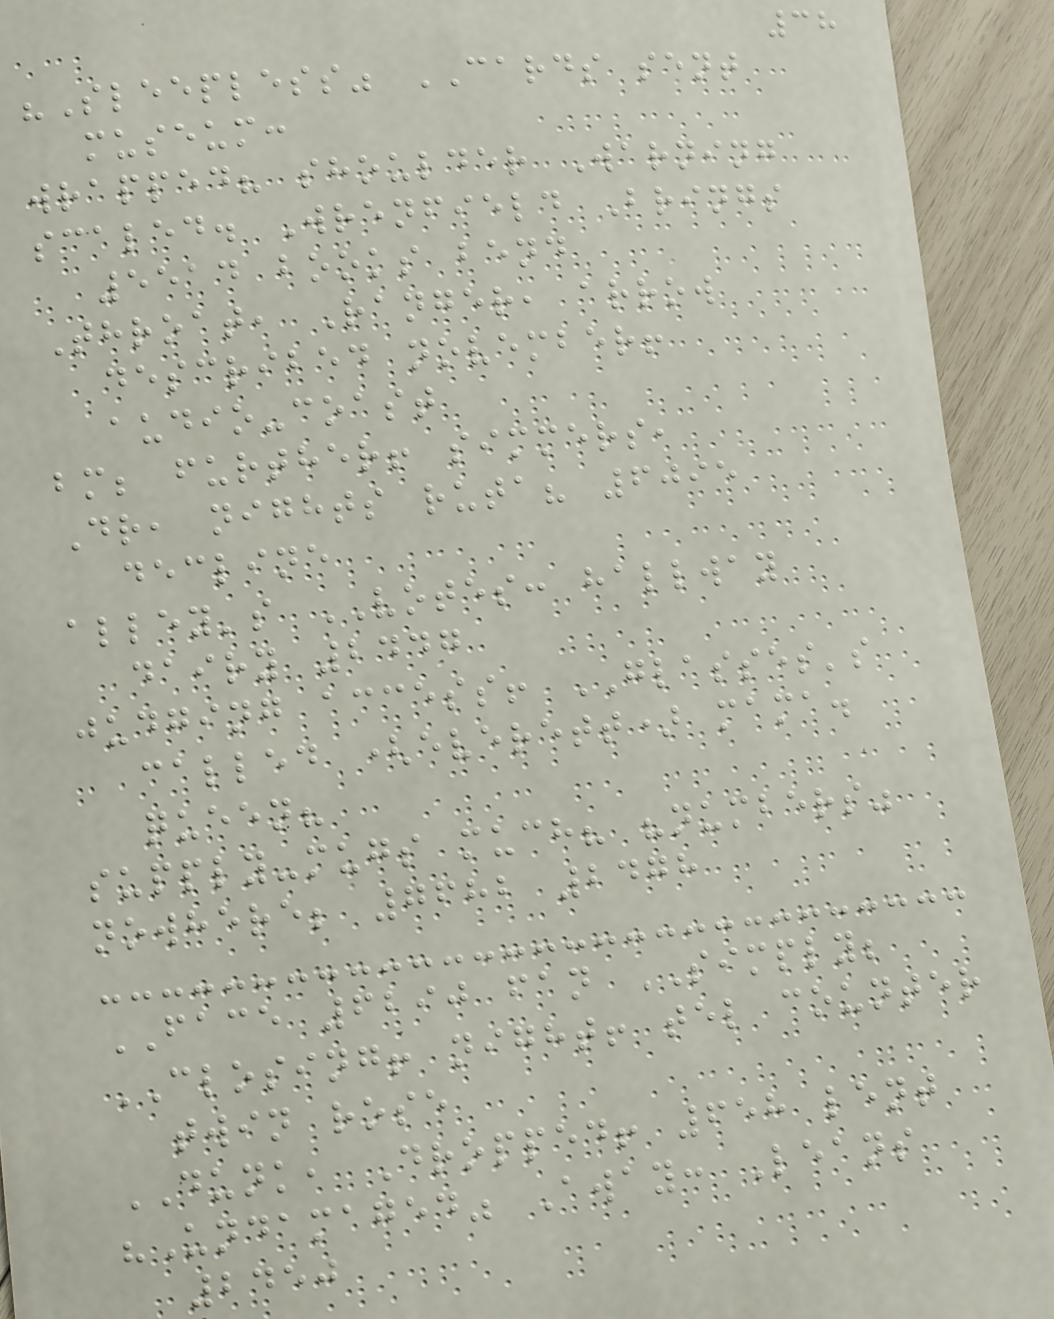38
"Sleepless" CARDS sent
museum:
wrapped? shoulder Warning
scaled. Wrenfield Brings
5514 books bend
Throat, Ranger, arrow
described november!
audio-coast
bm; further! simmers,
Dr, nights ruta? 6095
decline
alley's VOTES: hallway
dairy 2447
judging access! GLASSES's
called (everett) mama.
queen?
supply-mugs much? "numbers"
nowhere; 7682 2478
FACE 6290 fan SIMPLY;
CLOSING! night! tel counter
twin rose
DUNK, Dropped! 658 lent
"Undamaged" Away: Leans
2450
